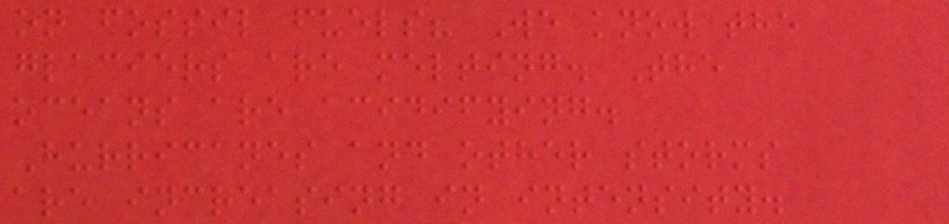on fossil fuels? We know the
glaciers are melting. The
oceans are acidifying.
Hurricanes and other storms
are increasing in intensity.
